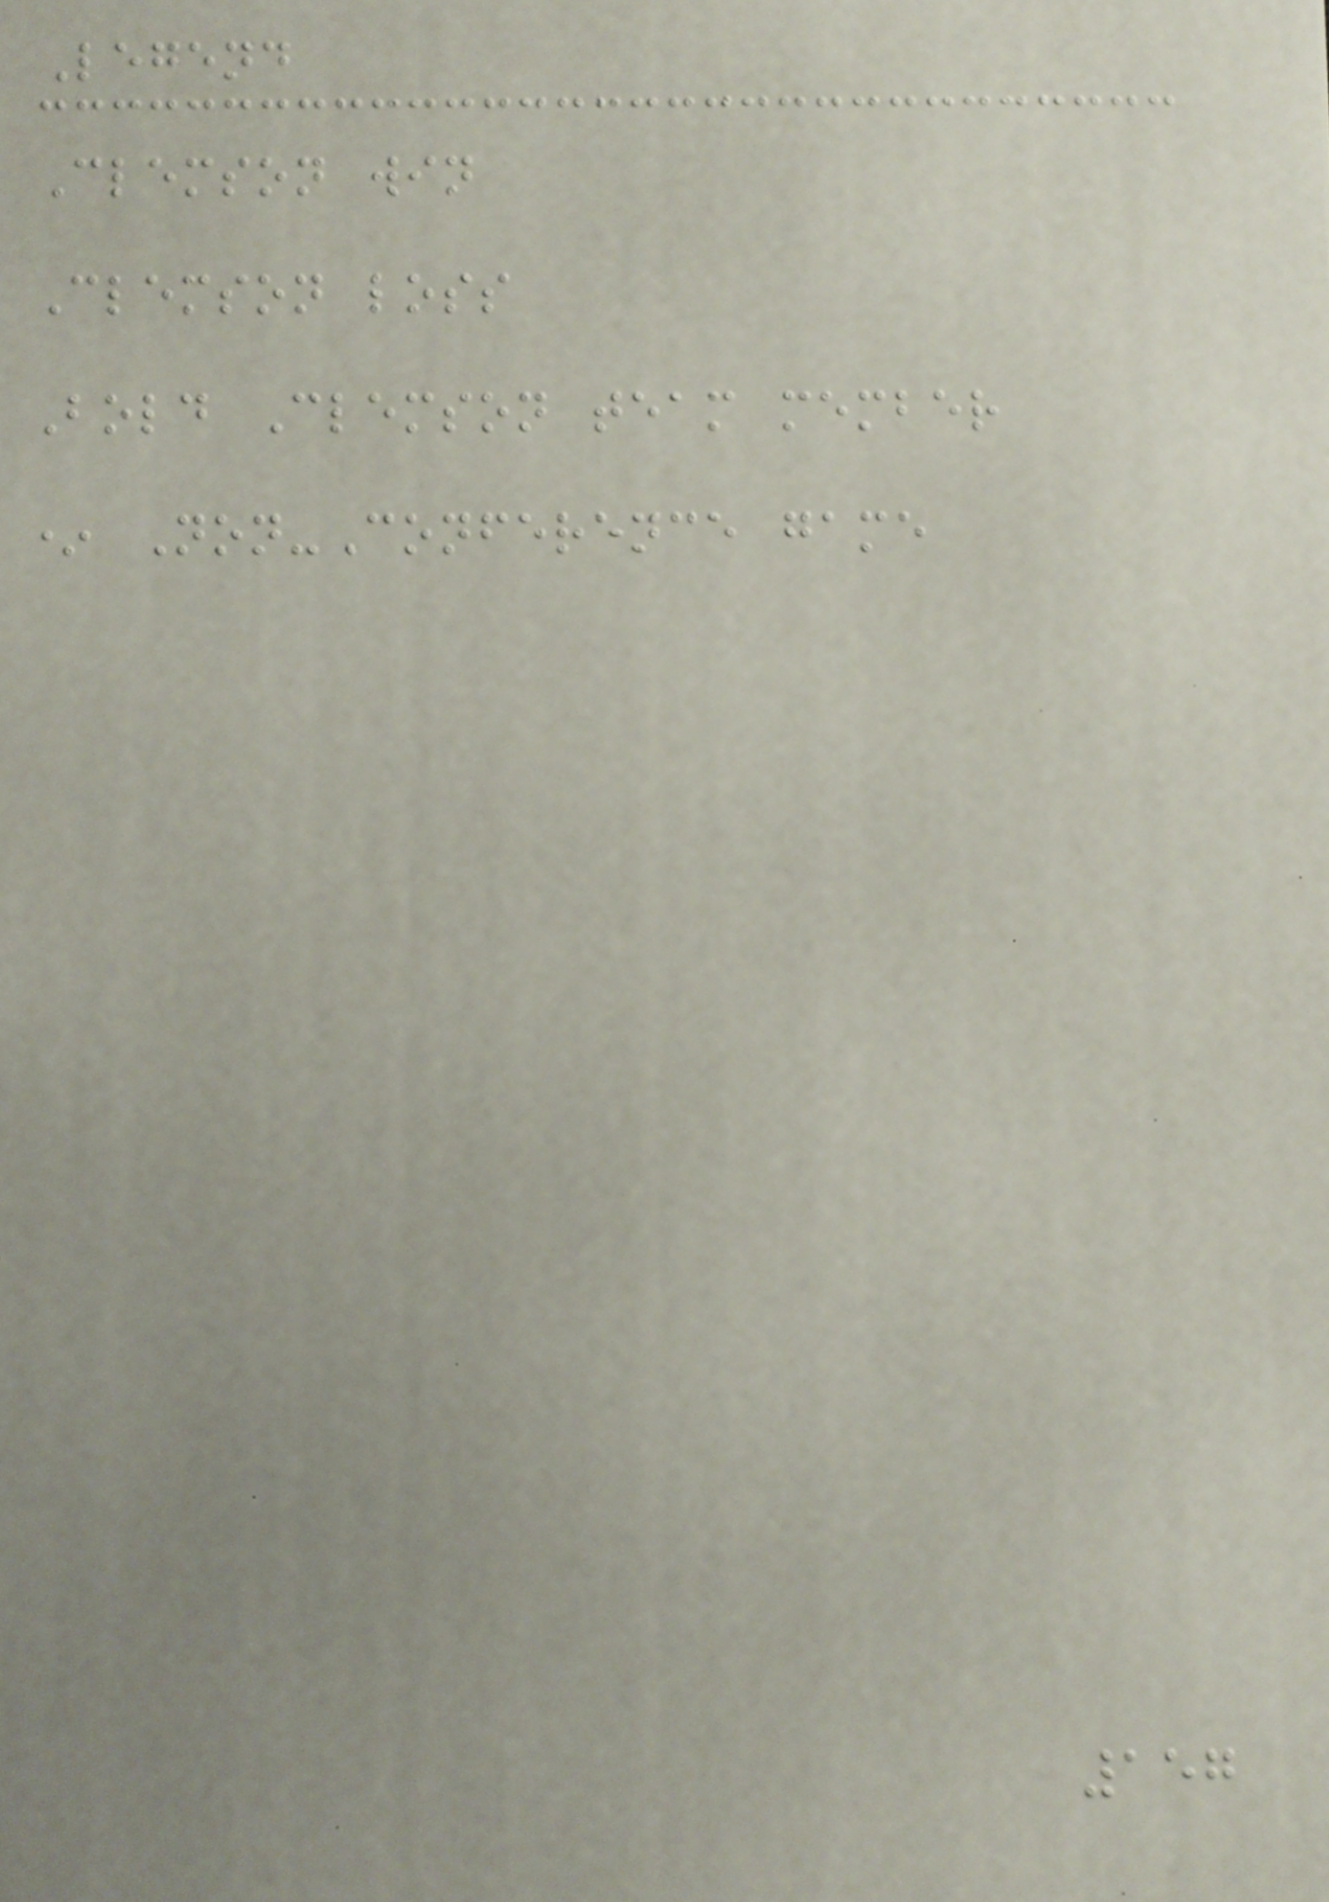Legend
Clemson win
Clemson loss
Bold Clemson team member
* Non-Conference game
157
